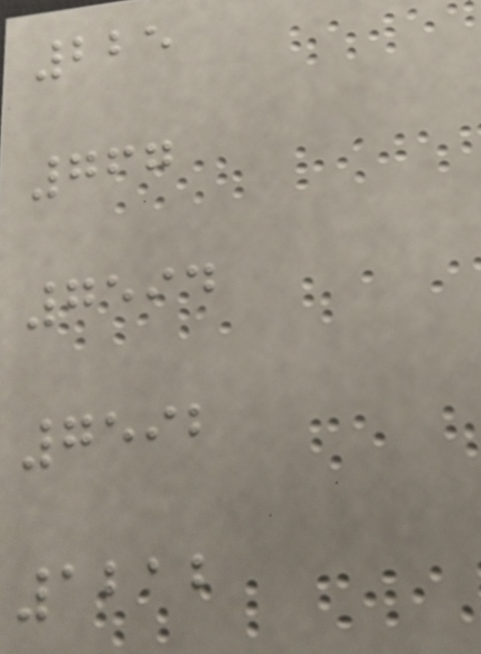225
767
7594
7592
1212
